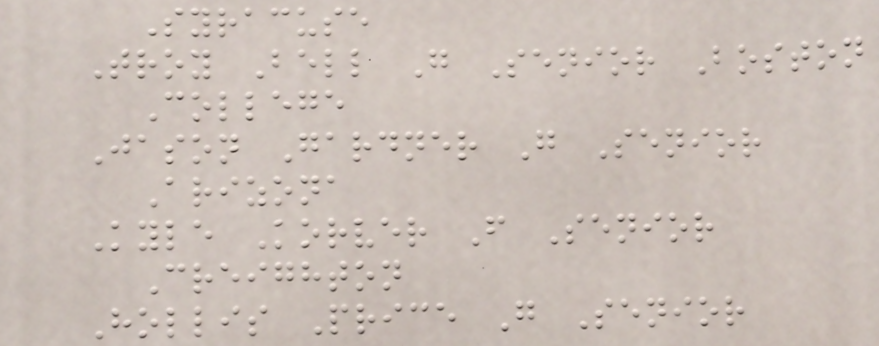Syracuse
Troy Bell G Senior Boston
College
Jason Gardner G Senior
Arizona
Kyle Korver F Senior
Creighton
Hollis Price G Senior
